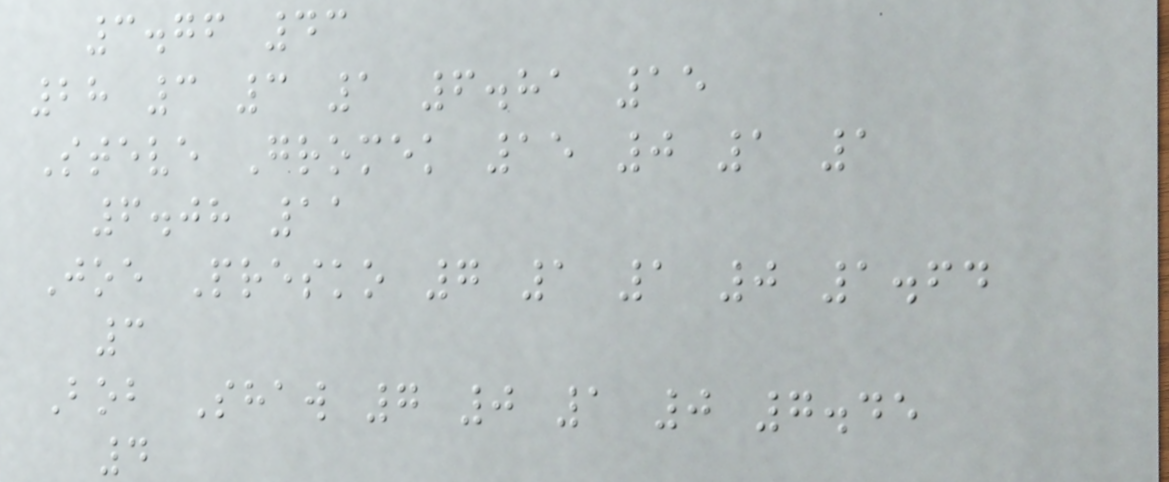3.76 43
28 3 3 1 6.81 15
Steve Gromek 15 0 1 1
6.08 11
Joe Presko 7 1 1 0 1.64
3
Bob Shaw 7 0 1 0 7.45
4
